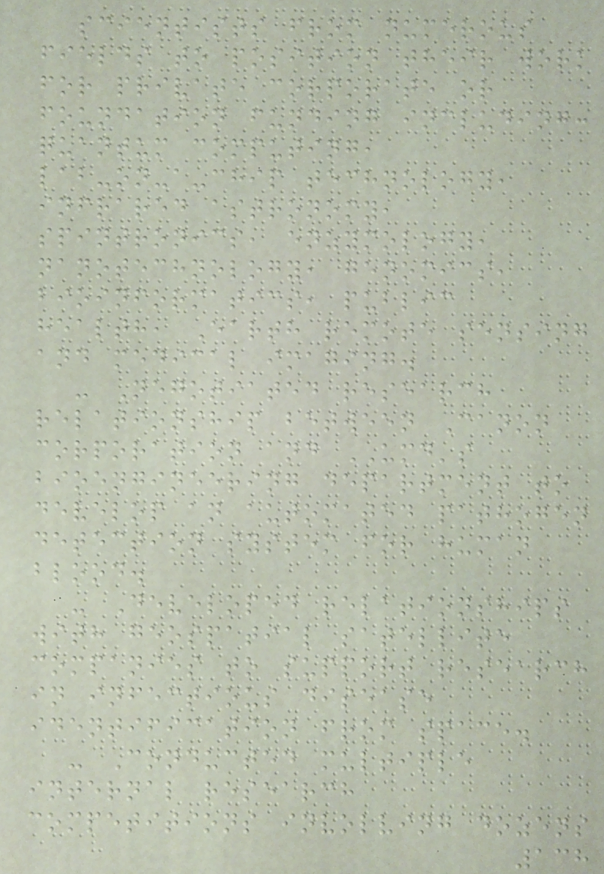scientists from numerous
fields to position their work
for private corporate or
foundation funding including:
quantum computing,
lab-on-a-chip technology,
infrared astronomy,
spintronics, enzymology,
nanotechnology, genomics,
bioinformatics, public
health, Earth remote sensing
and medical imaging.
- Negotiated research
relationship between Canon
corporation and UMD's
bioengineering department to
develop an automated pathogen
detection system for human
blood.
- Developed relationships
with geospatial satellite
companies to support research
in infectious disease
identification from space.
- Conducted multiple
internal research
competitions involving dozens
138
